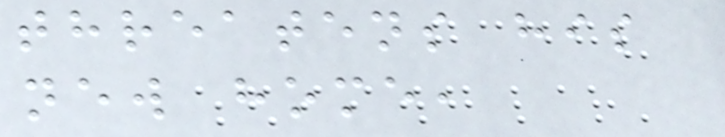threatens his
new home,
